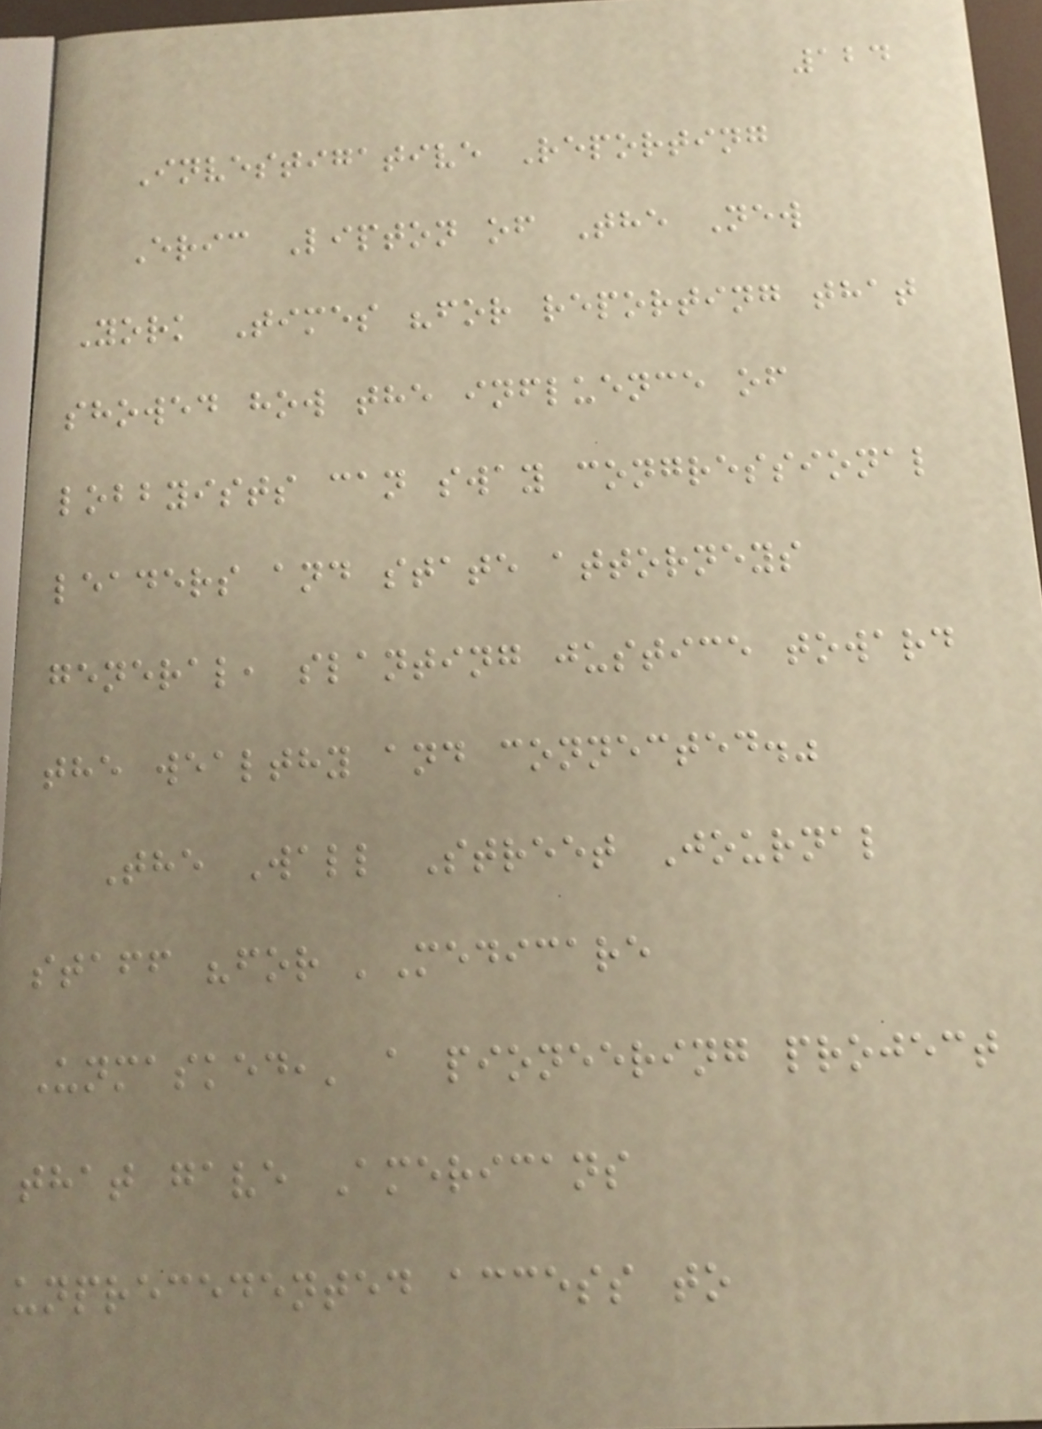124
Investigative Reporting
Eric Lipton of The New
York Times "for reporting that
showed how the influence of
lobbyists can sway congressional
leaders and state attorneys
general, slanting justice toward
the wealthy and connected."
The Wall Street Journal
staff "for 'Medicare
Unmasked,' a pioneering project
that gave Americans
unprecedented access to
